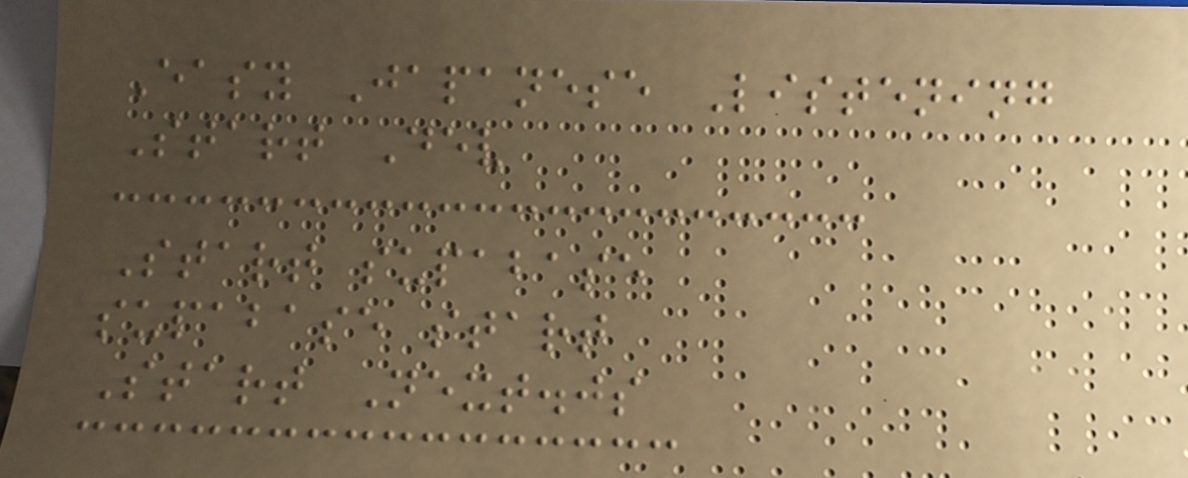Easy Japanese Listening
Start Dev
Start supabase
supabase start
Start Next.js
